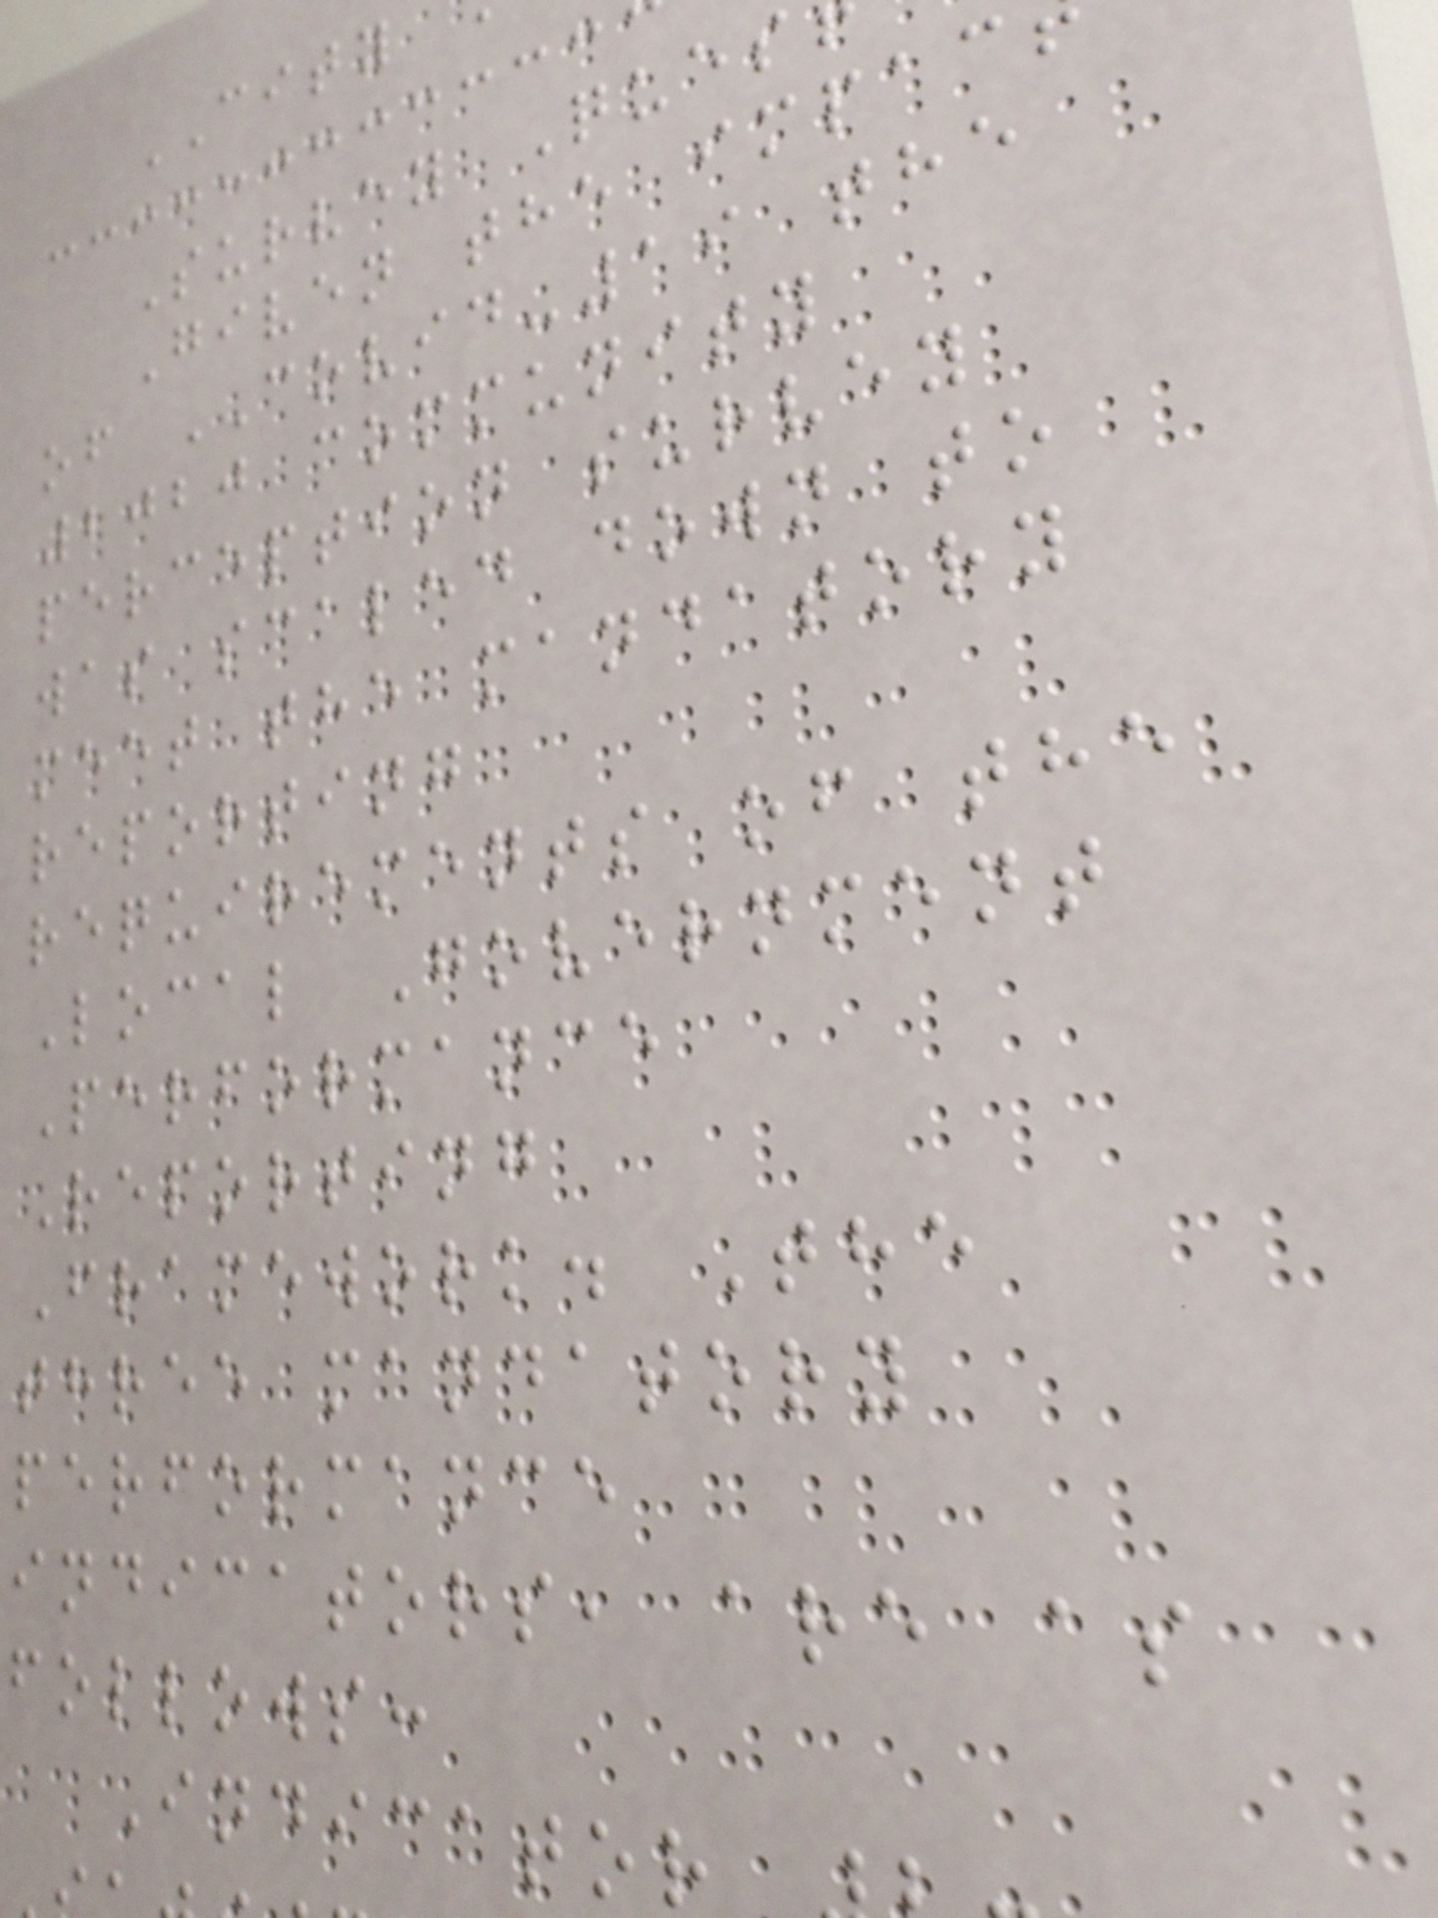CITY
Survey Ques
Given the impac
of COVID-19 the
2020 community
perception survey
was scaled down to
meet the mandatory
reporting
requirements of the
Local Government
Performance
Reporting
Framework. The
three mandatory
performance
indicators, are as
follows:
Indicator
